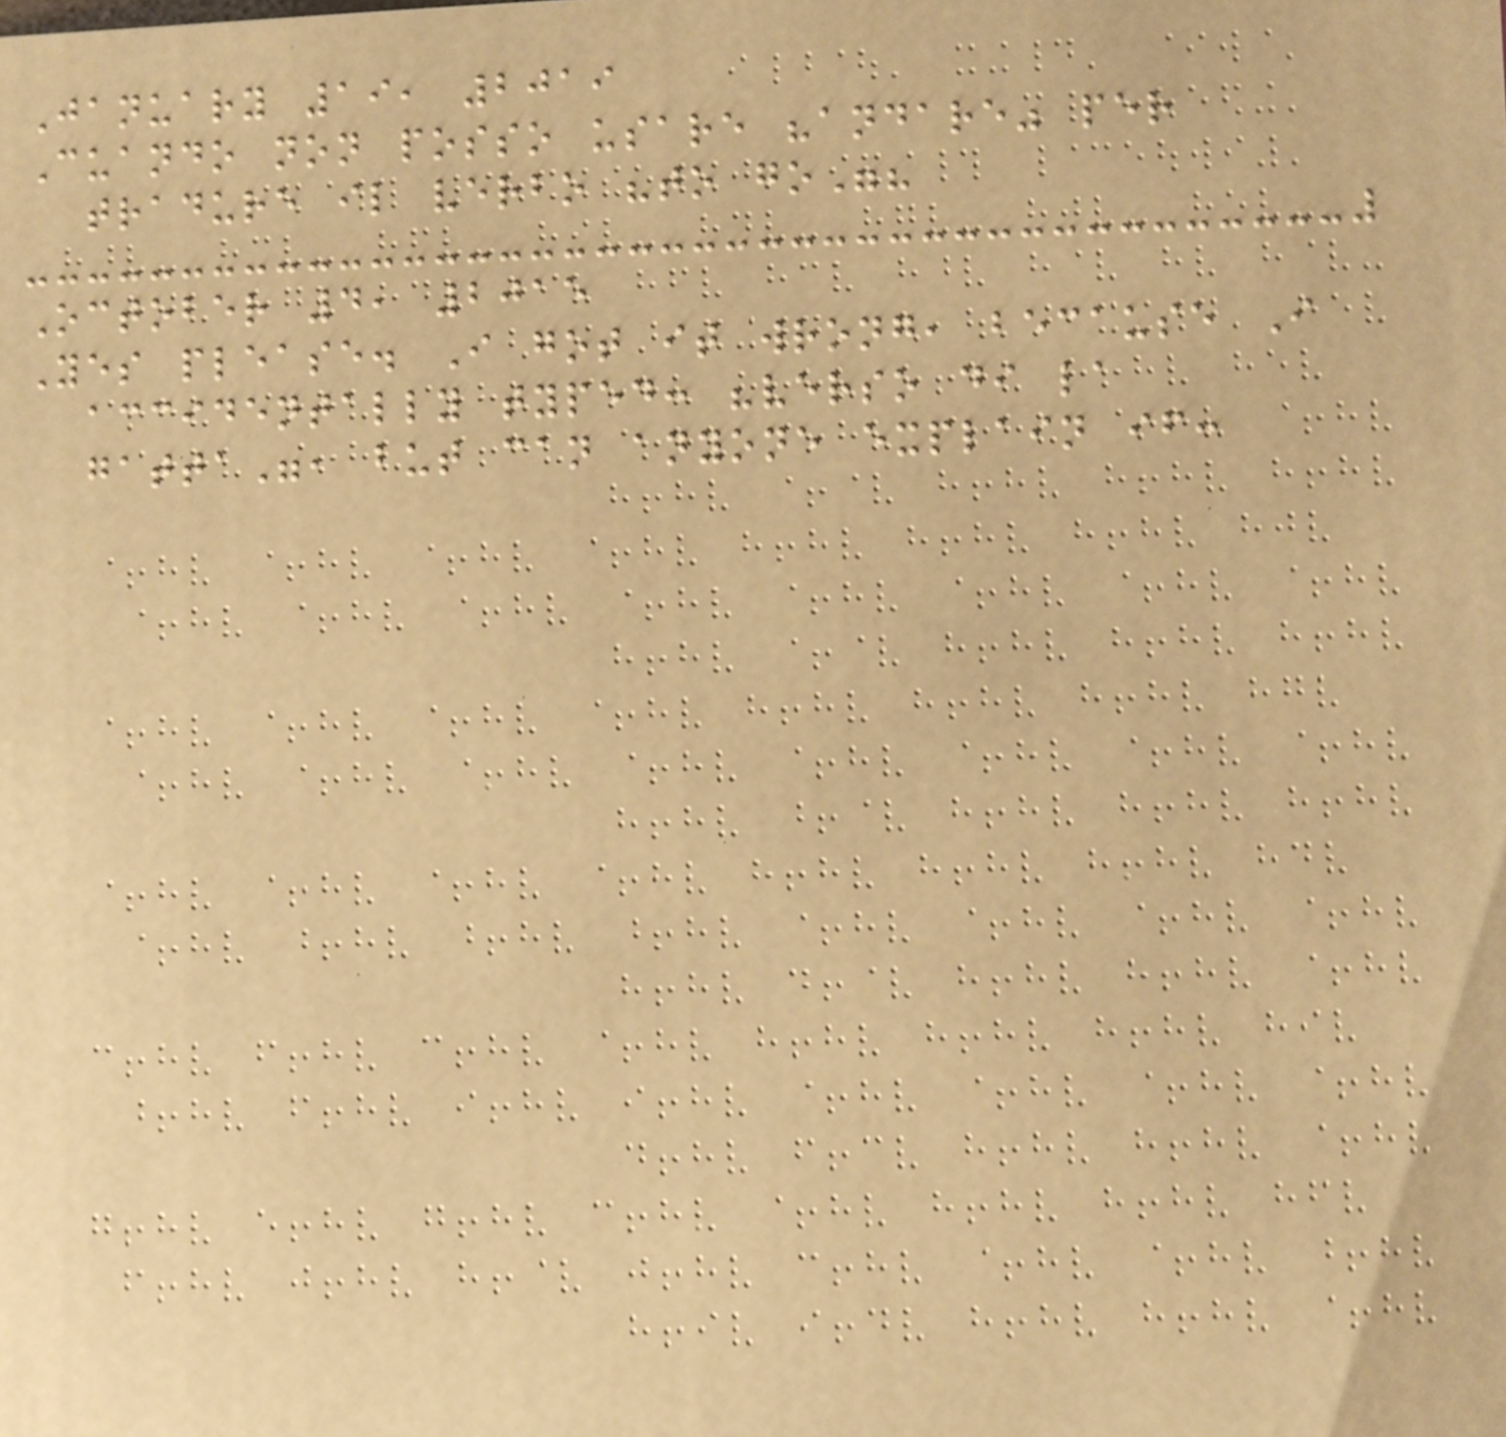January 19, 2019
Cuando non posso usare "andare" per
tradure il verbo "to go"?
October 4, 2015
Yes please. I got it wrong, because I
accidentally typed: "verso di la
gatta", but can anyone explain if:
